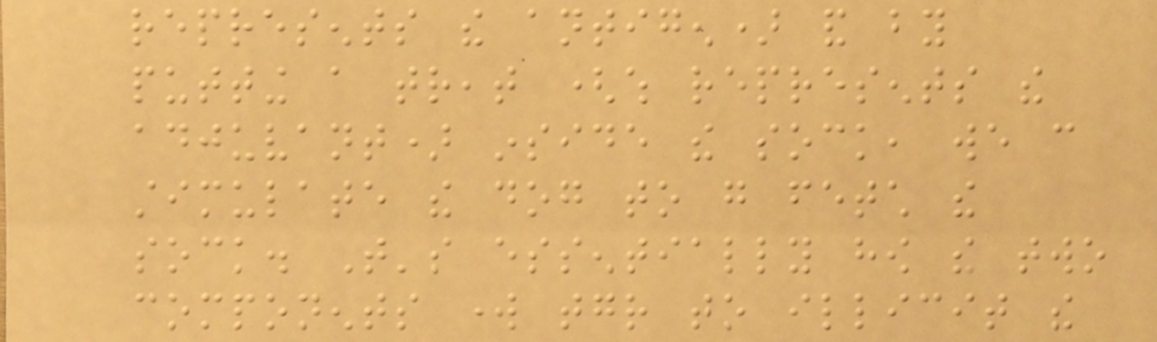represents the antigen) and by
putting a treat (which represents the
adjuvant) inside the sock, we can
stimulate the dog to go fetch the
sock. That's essentially how the two
components work together to illicit the
